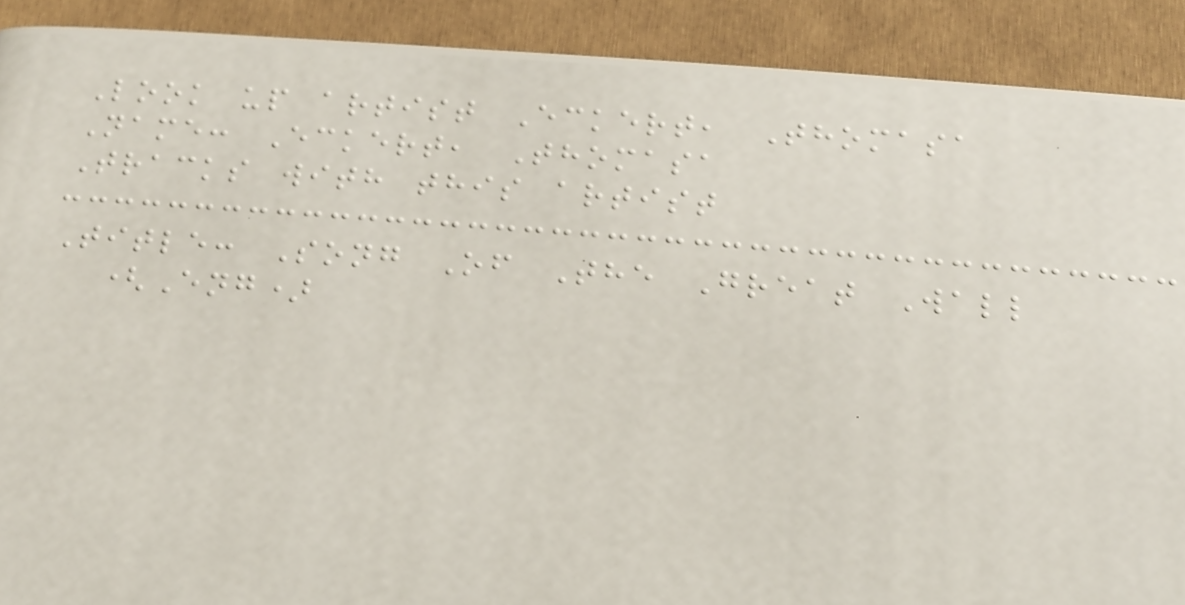Look up artist Eckert, Thomasa
Name: Eckert, Thomasa
Tracks with this artist
Title: Song Of The Great Wall
(Eng)
